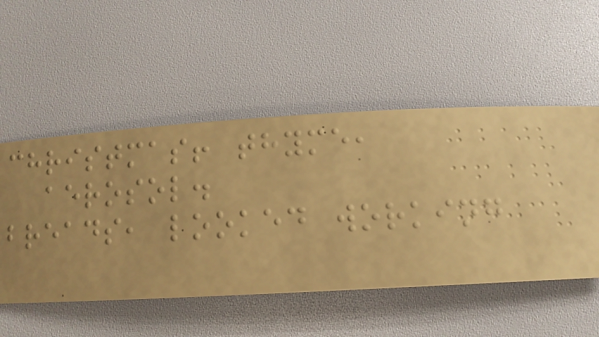christmas! thyme,
aerosol.
breads, looked working
